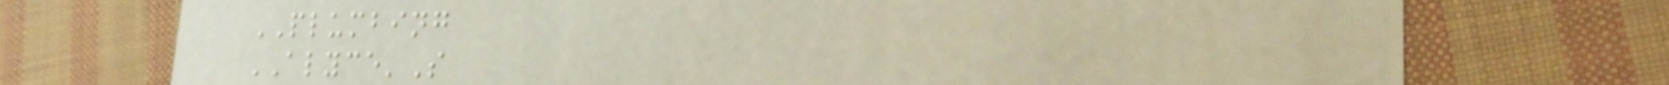PLUMBING
ALYCE'S
